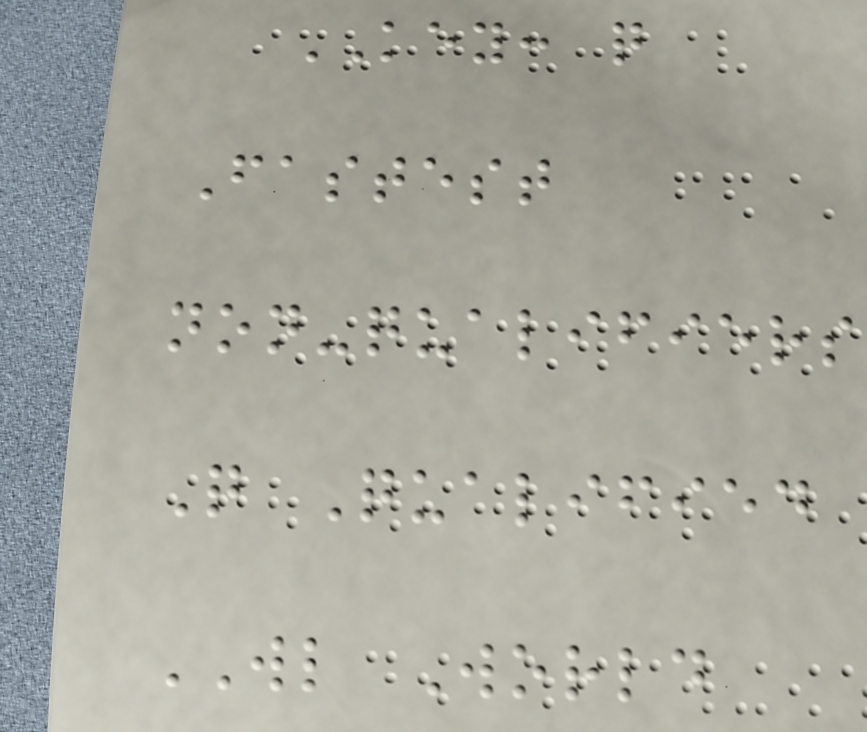KEY: q
Fastest
non-qualifiers
Q Qualified
WL World
